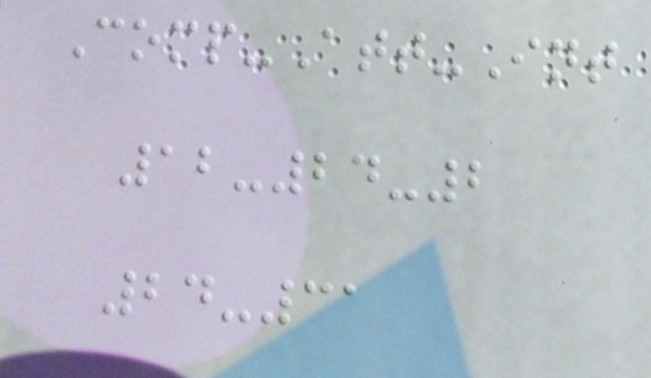Comp-Att-Int
12-24-2
24-31
